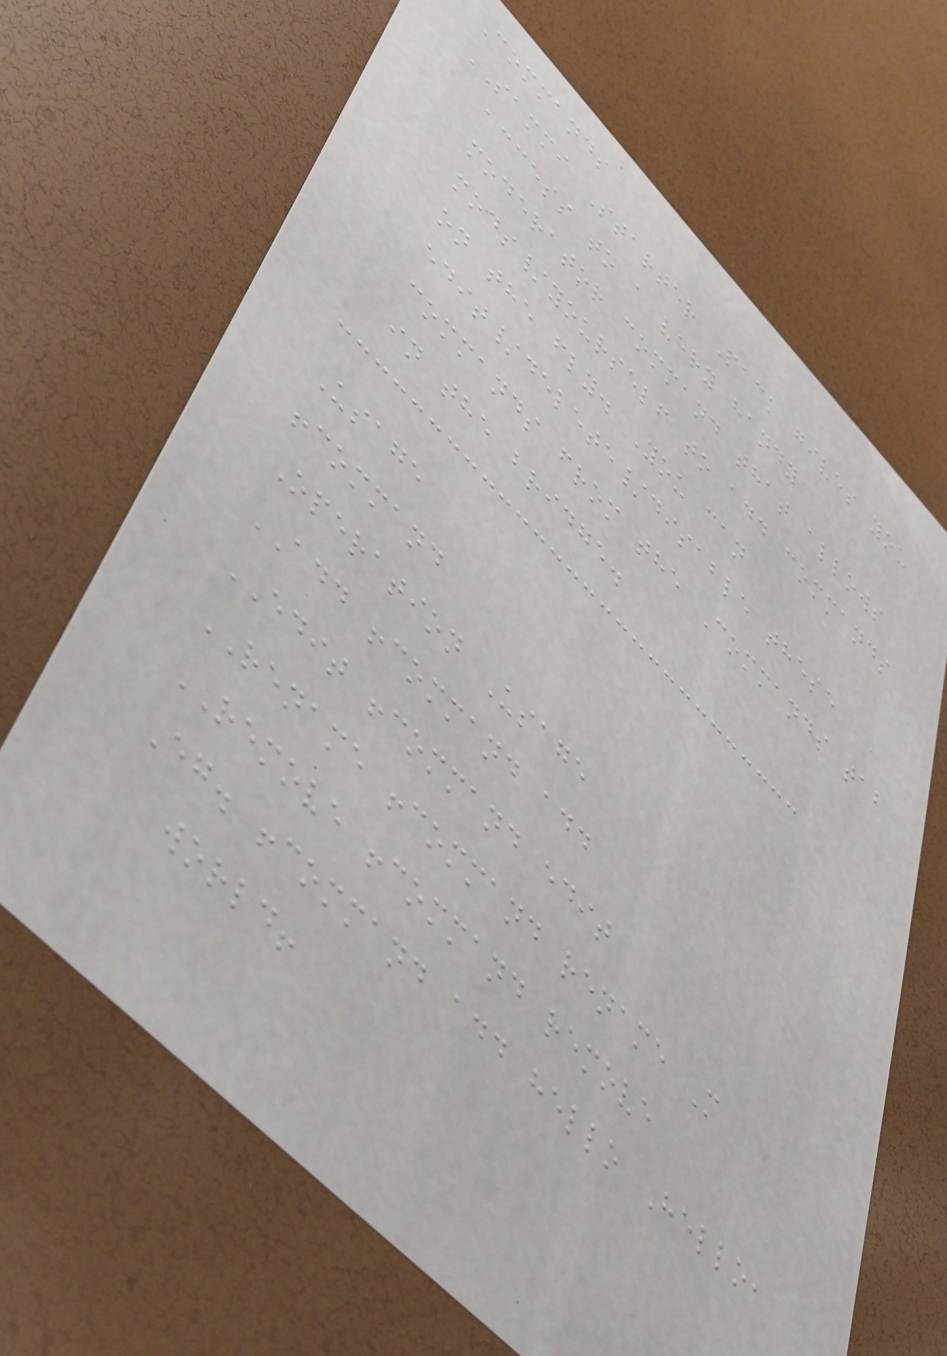Commands
SAMMI Starter Pack gives you
access to a very handy
moderator command that allows
mods/yourself to add commands
on the fly. You can
edit/delete/disable these
commands from the Commands tab
in the bridge.
Usage
!command
Operation Usage
ADD !command add
EDIT !command edit
RENAME !command rename M
REMOVE !command remove
Eg. !command add hello Hello,
world!
